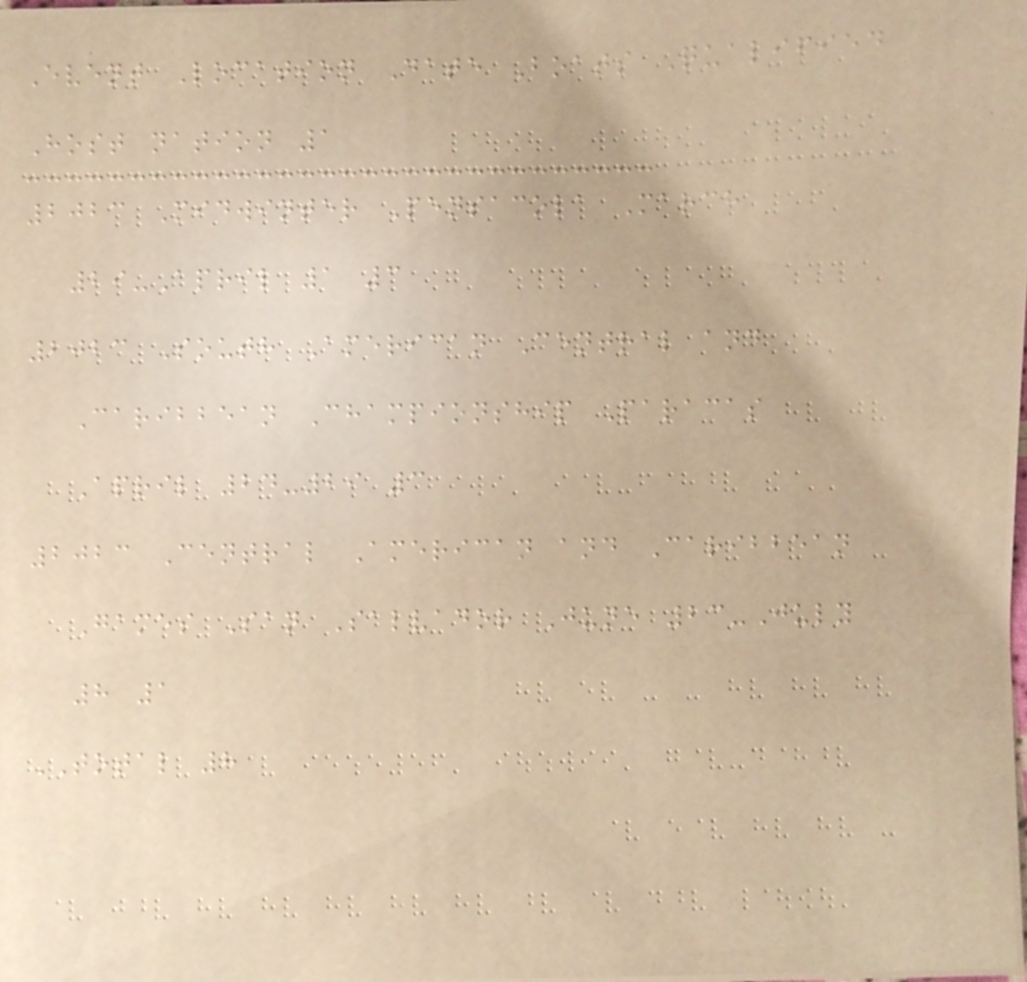Event Location Date Boats Qualified
Host nation 1
2023 Midwinter Pensacola March
29-April 1 3
2023 South American Central and
Caribbean Championship Paracas
April 24-29 3
2023 Central American and Caribbean
Games San Salvador June 23-July
8 1
TOTAL 8
